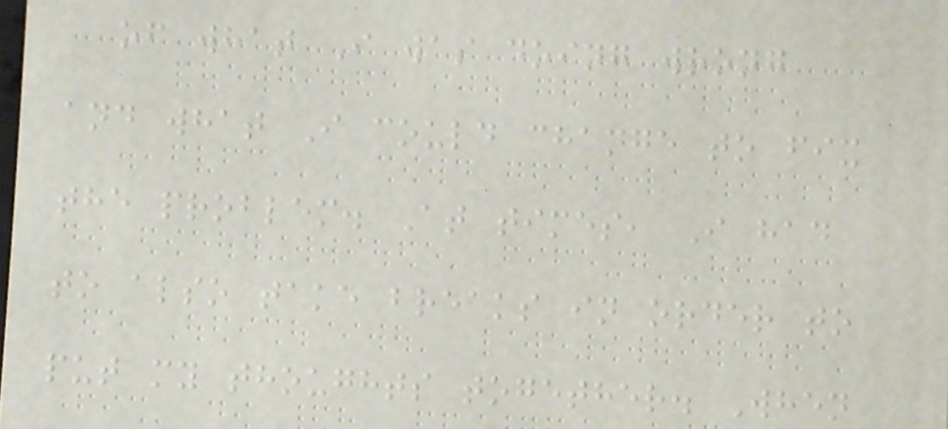of what I was doing wrong
and what I could change to fix
the problem. At times, I had
to also take breaks in order to
put my thoughts together. When
